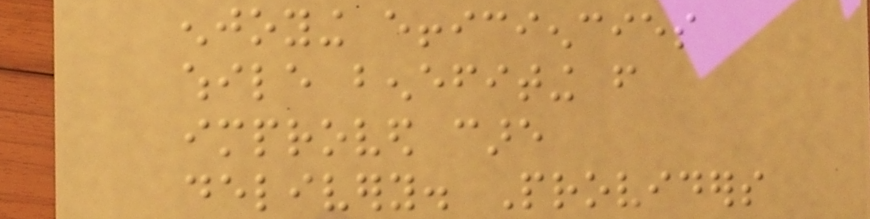enjoying efficiencies
while benefiting from
improved care
delivery. Providers
